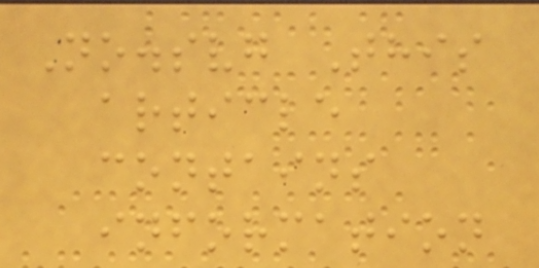No.svg This
article
contains
information
